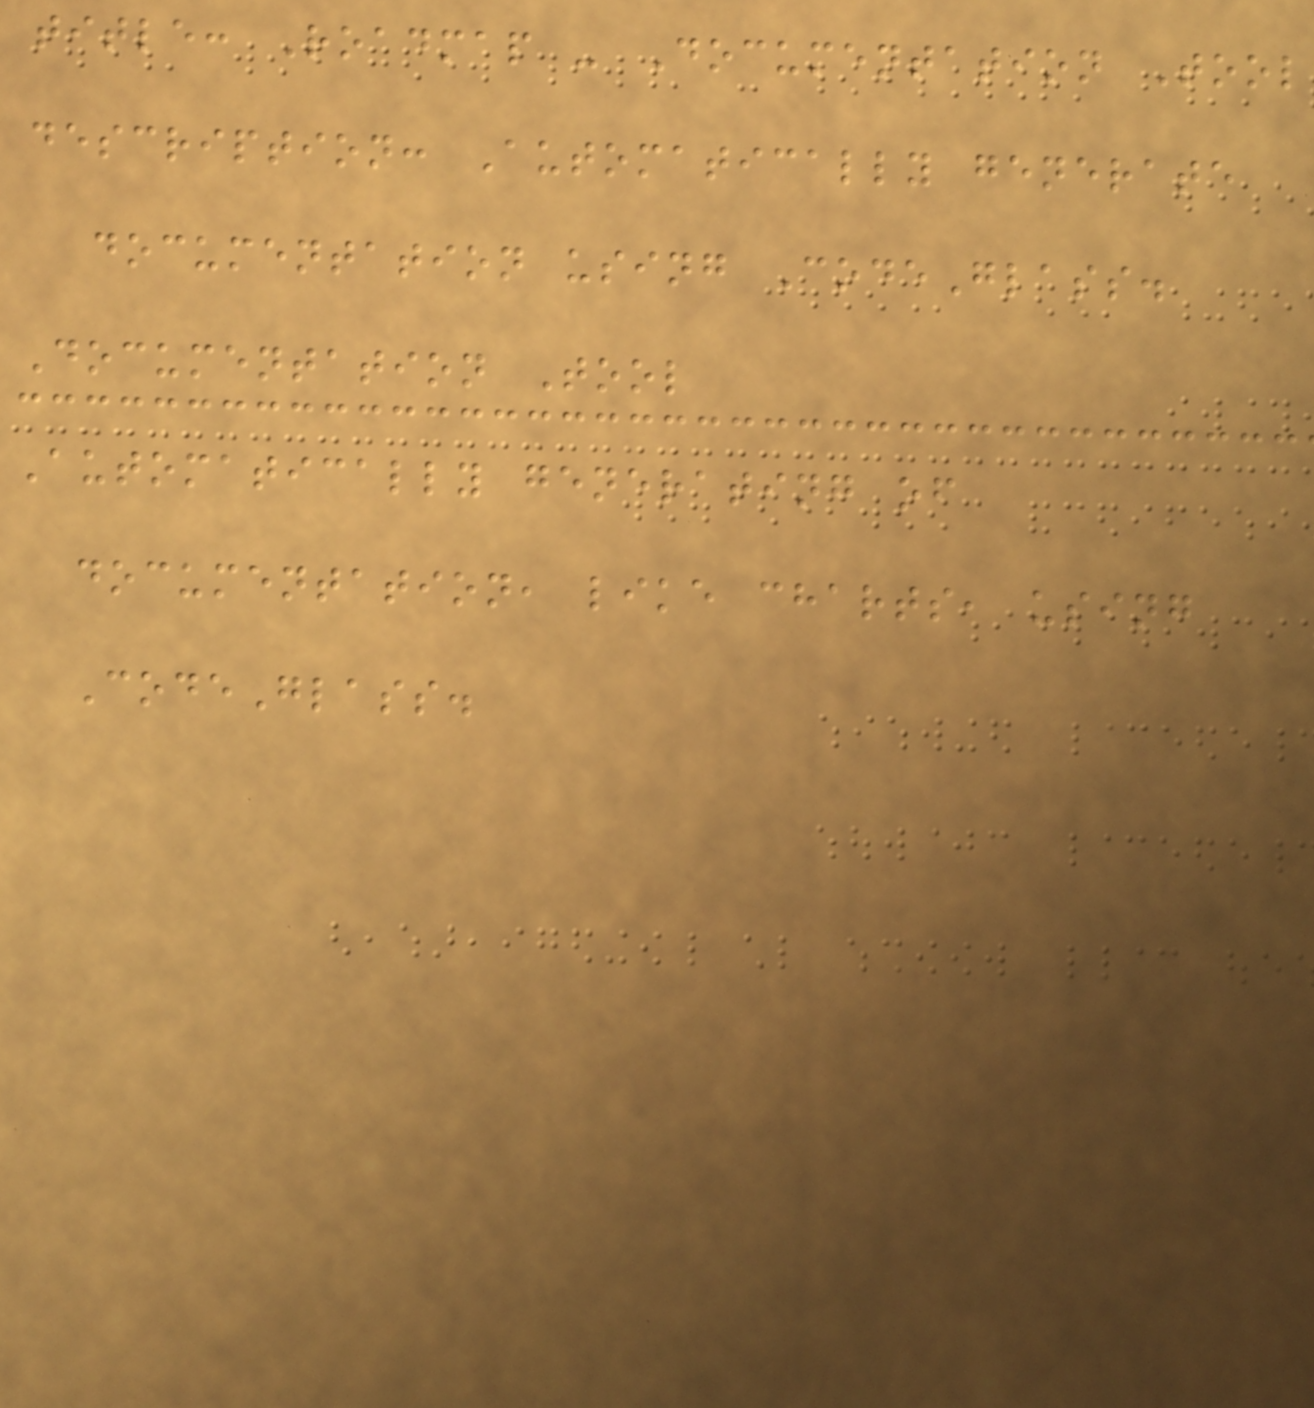title: Roadmap - Documentation Tool
description: Automatically generate
documentation using CodeGlass.
Documentation Tool
Automatically generating of
documentation, like charts, using
CodeGlass.
